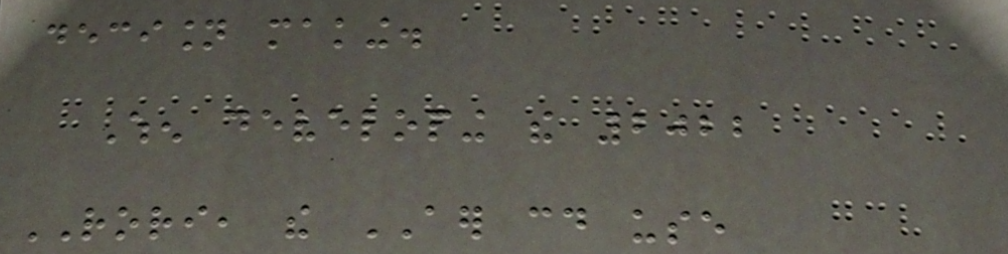decision making.
When developing the 2022
RORI, the AER could use
